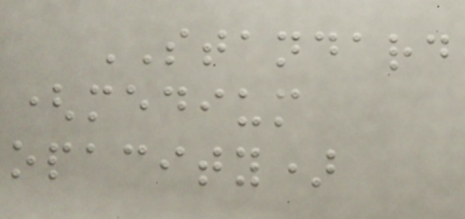STANDARD
(medium
opacity)
